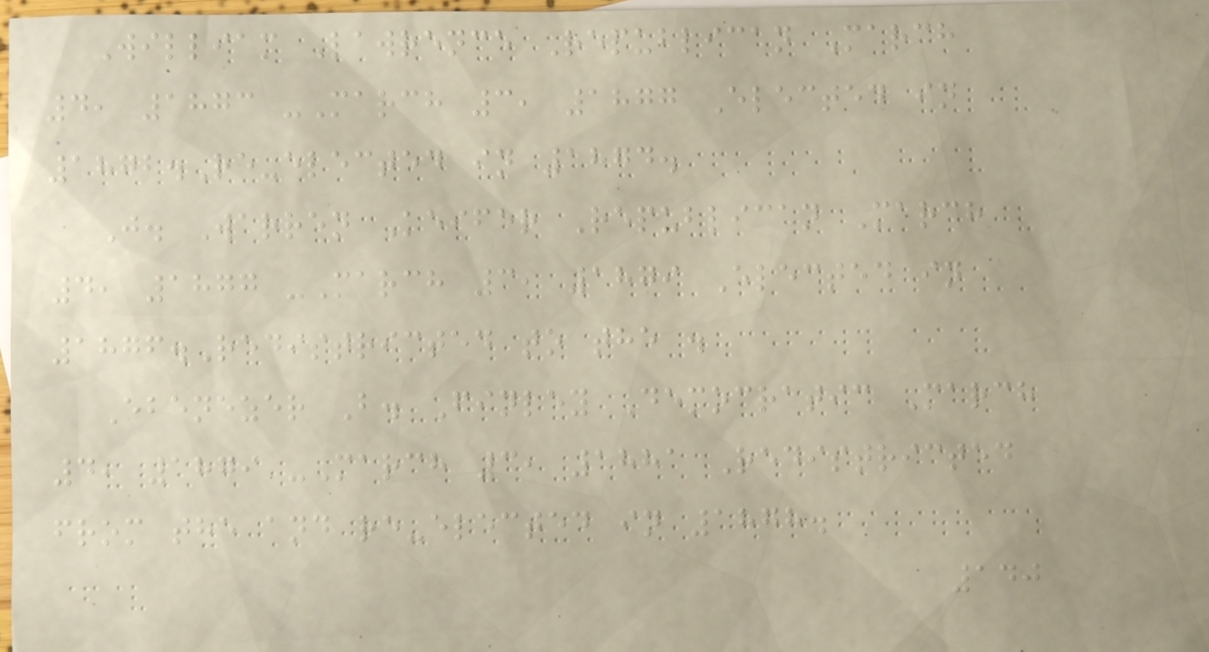William Lawrence Republican March
4, 1873 -March 3, 1877 Elected in
1872.Re-elected in 1874.
J. Warren Keifer Republican March
4, 1877 -March 3, 1879 Elected in
1876.Redistricted to the .
Ebenezer B. Finley Democratic March
4, 1879 -March 3, 1881 Redistricted
from the and re-elected in 1878.
140
